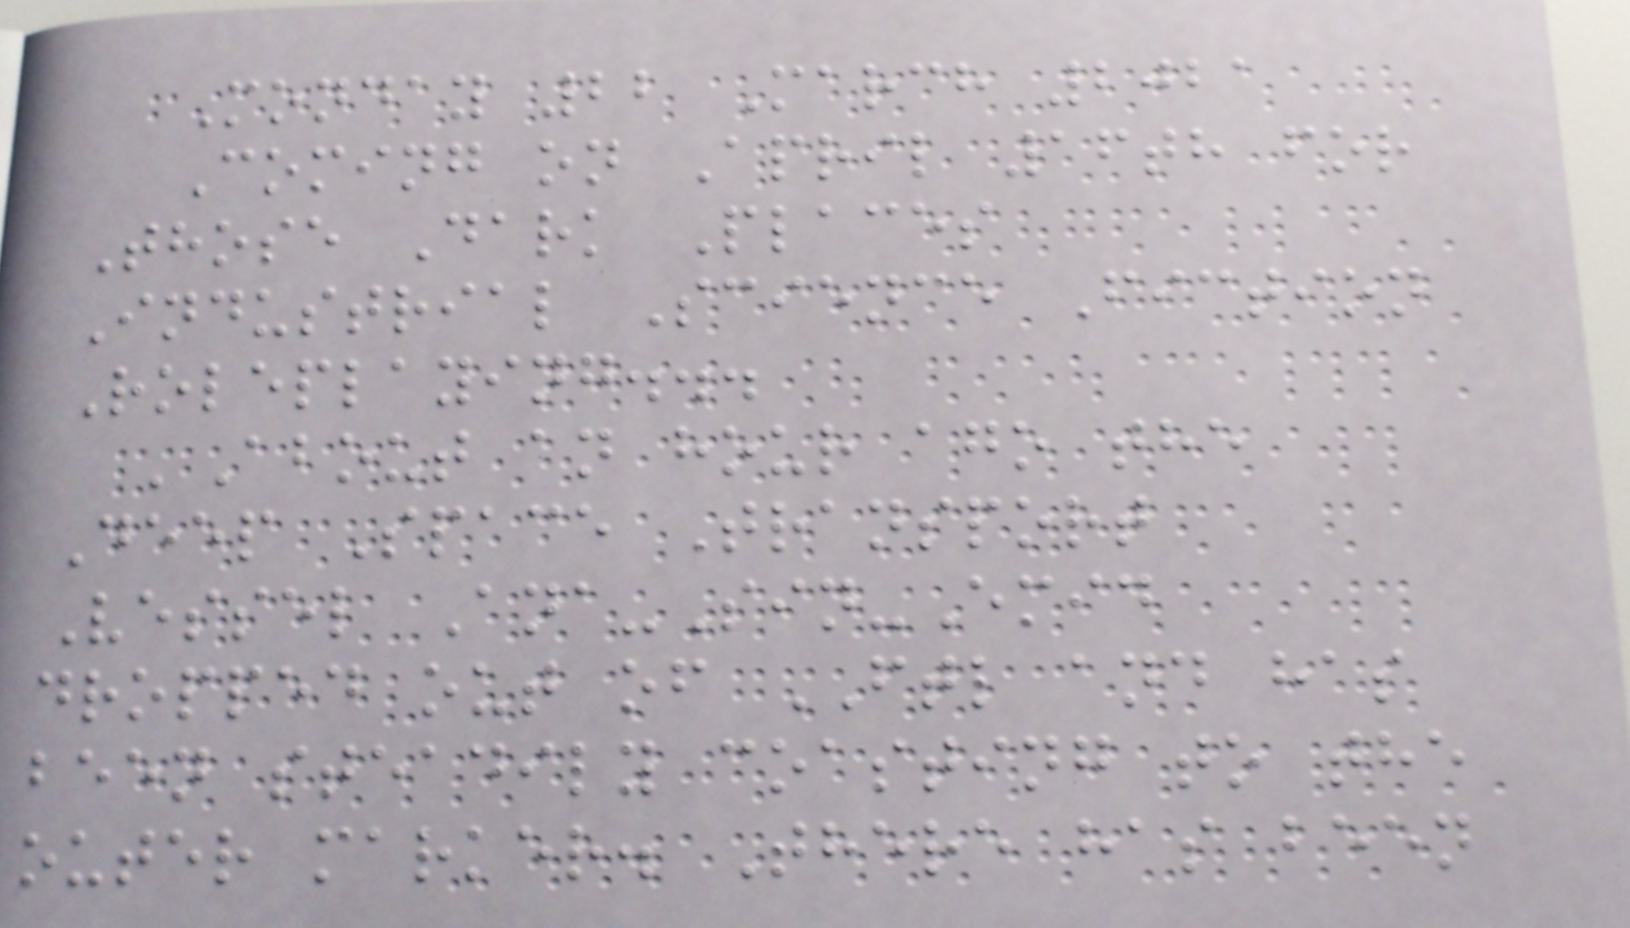Monday 22 March 2021
Coming on April 16th for
Those Dark Places
Industrial Science Fiction
Roleplaying...
'About an hour ago the
Deep Space Transport
Vessel Ana-Sin-Emid
dropped out of FTL and has
been steadily coasting to the
outer marker. There has been
